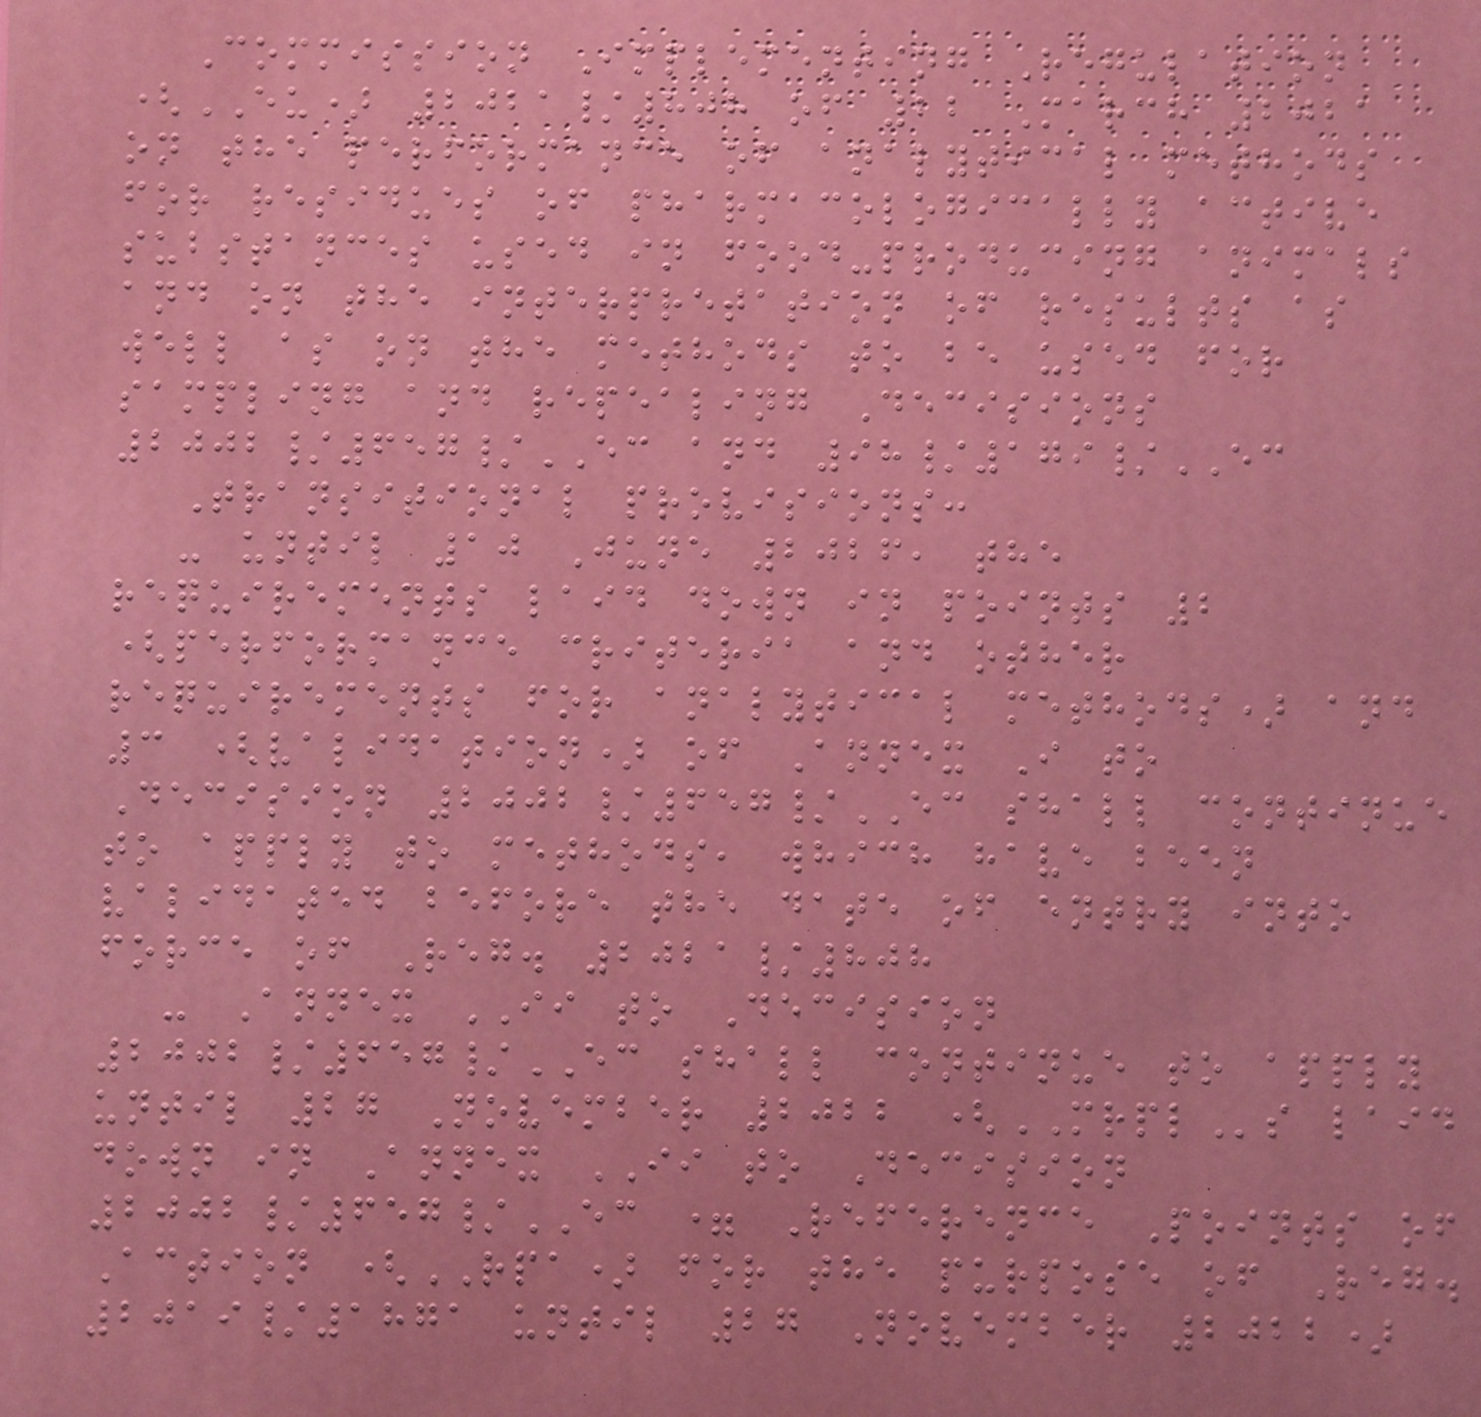Commission Implementing Regulation
(EU) 2021/808 of 22 March 2021
on the performance of analytical methods
for residues of pharmacologically active
substances used in food-producing animals
and on the interpretation of results as
well as on the methods to be used for
sampling and repealing Decisions
2002/657/EC and 98/179/EC
Transitional provisions:
- until 10 June 2026, the
requirements laid down in points 2
(performance criteria and other
requirements for analytical methods) and
3 (validation) of Annex I to
Decision 2002/657/EC shall continue
to apply to methods, which have been
validated before the date of entry into
force of Reg. 2021/808
- Annex II to Decision
2002/657/EC shall continue to apply
until 27 November 2022 (MRPLs laid
down in Annex II to Decision
2002/657/EC = Reference Points of
Action (RPA) for the purpose of Reg.
2019/1871 until 27 November 2022)
